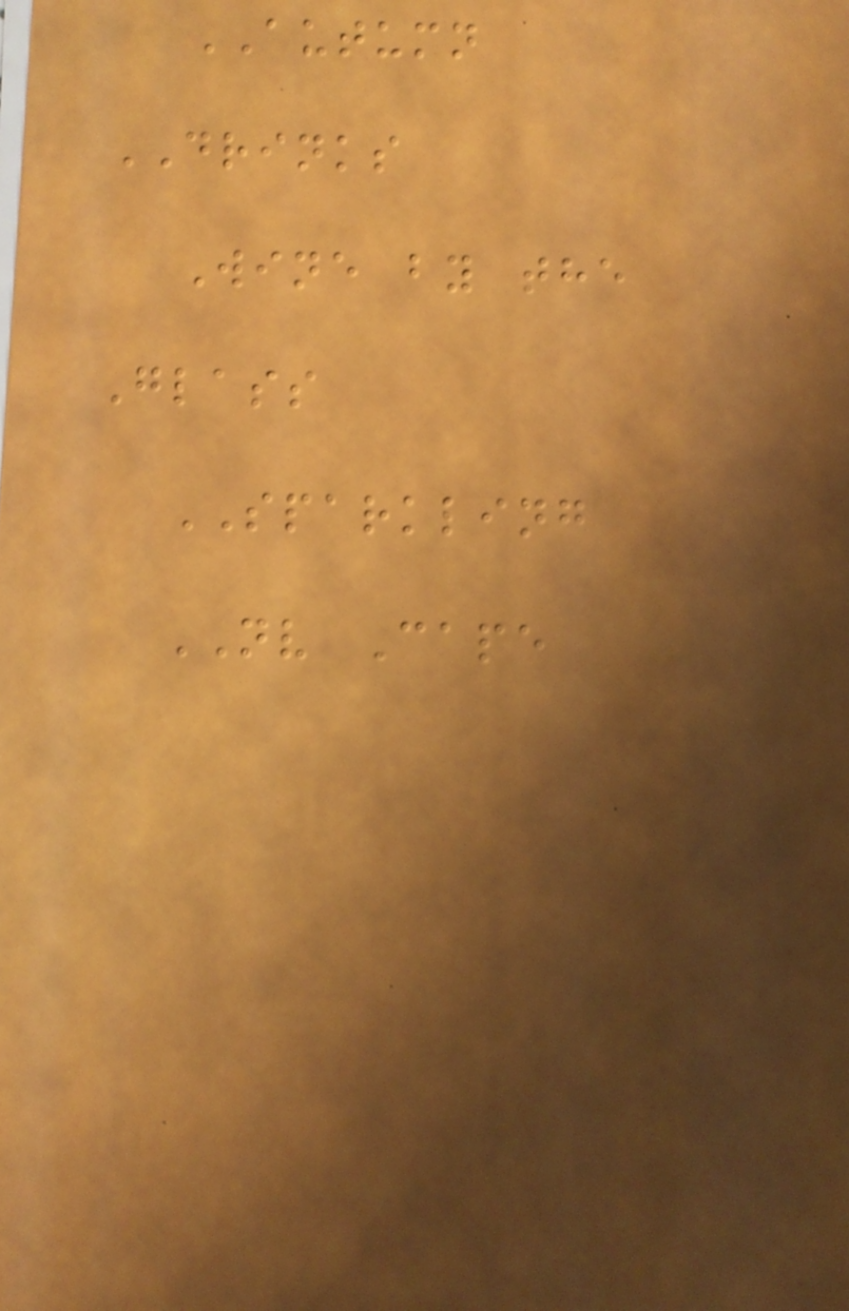AUTUMN
DRINKS
Wine by the
Glass
SPARKLING
NV Cape
